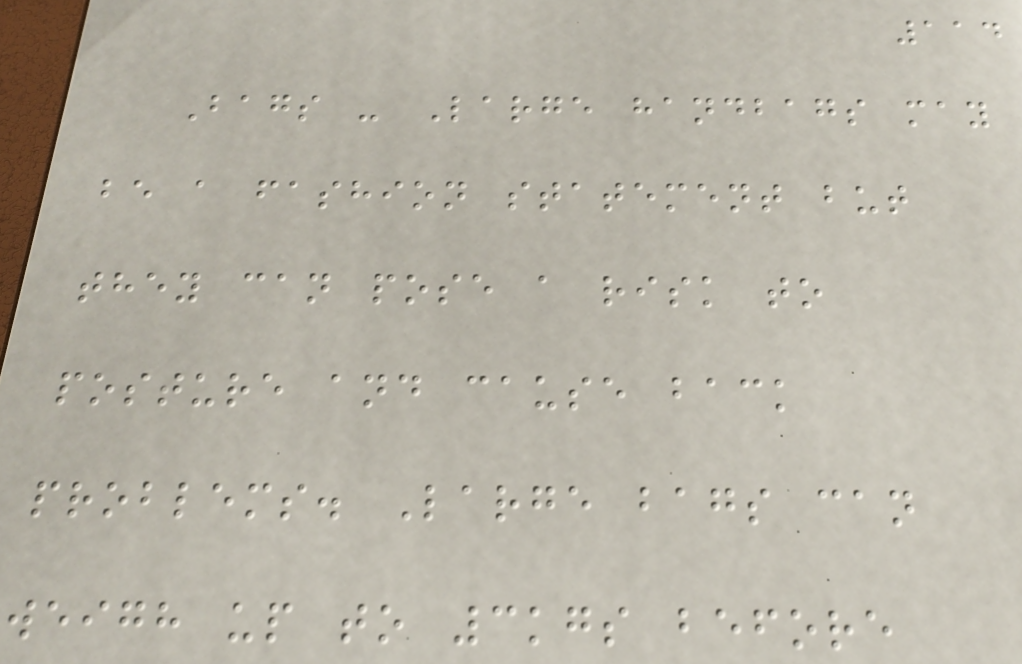114
Bags - Large handbags may
be a fashion statement but
they can pose a risk to
posture and cause back
problems. Large bags can
weigh up to 3kgs before
